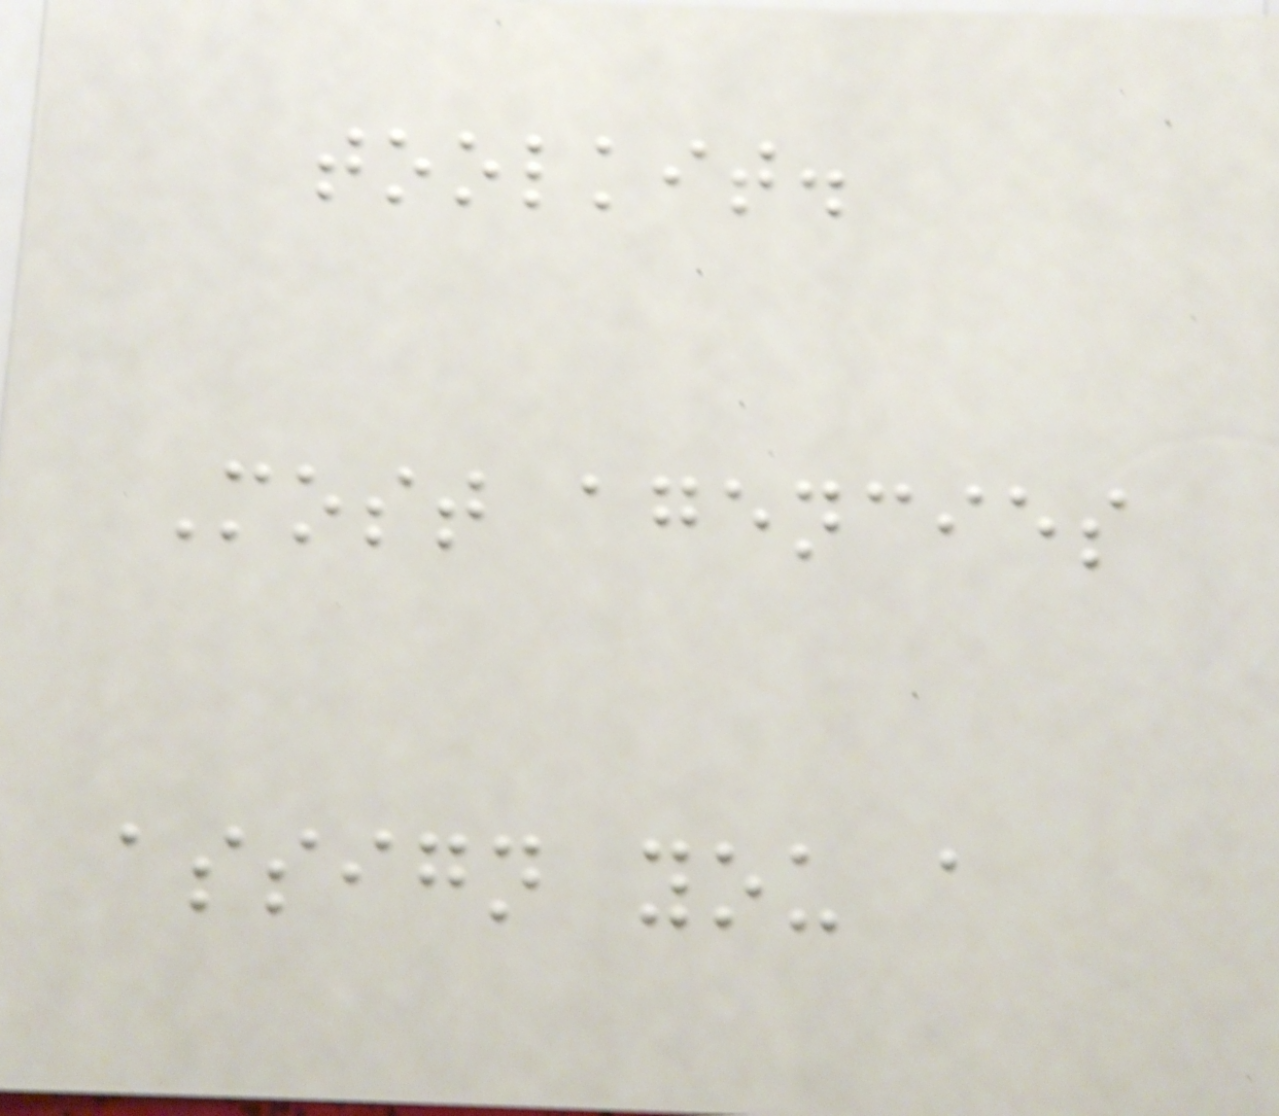toolkit.
Most agencies
assign you a
